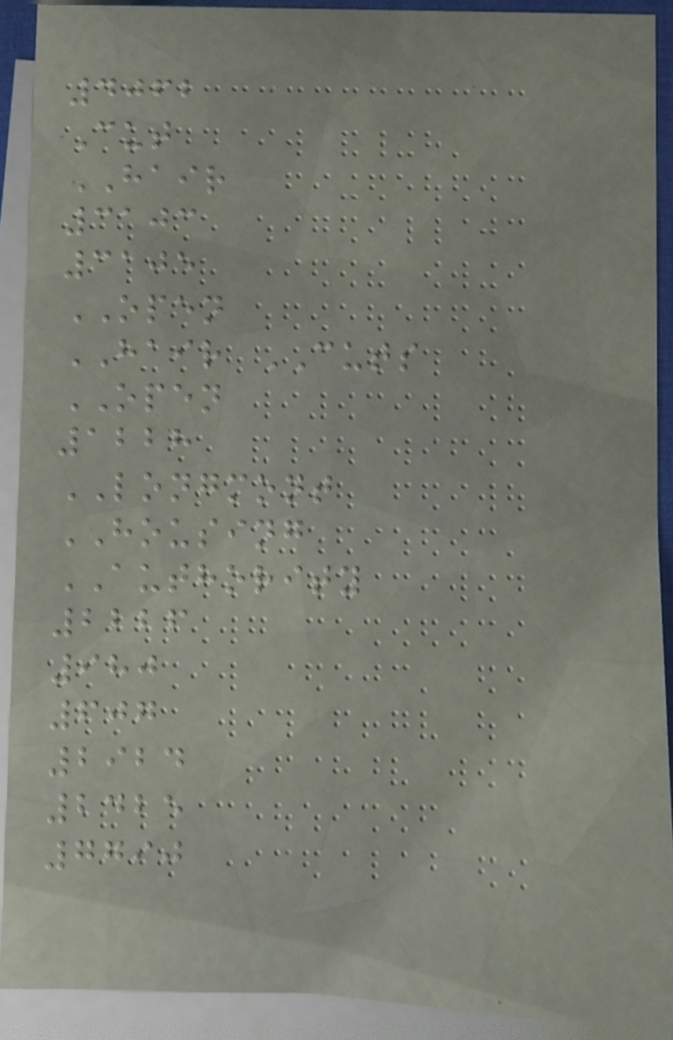4062
Cut
HAIR
3103
3105
OPEN
HAIR CUTS
OPEN
1228
LONGMONT
HOUSING
AUTHORITY
2226
980
607
2924
2425
7790
